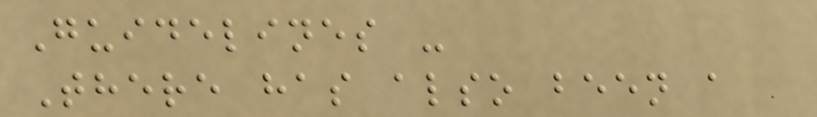Guidelines -
There has also been a
